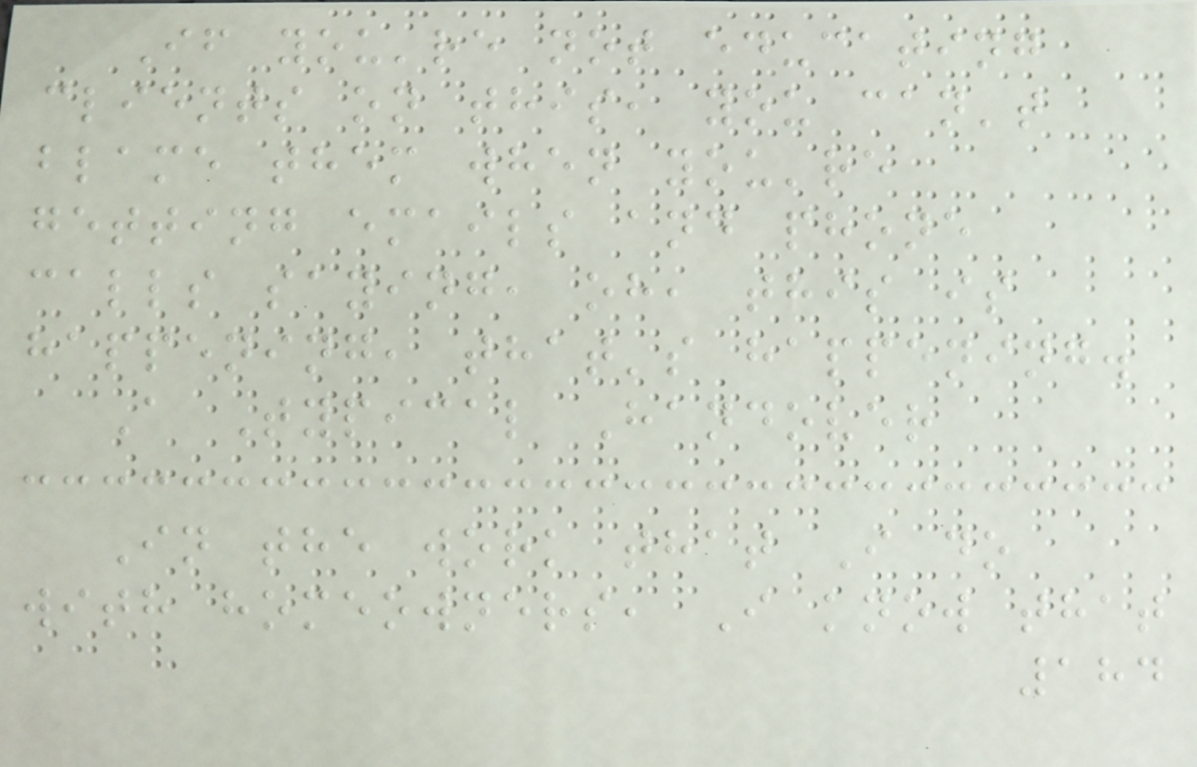If you're not educating
clients on this, you can't
blame them when you're
getting emails and phone
calls saying, oh, this is
happening, that's happening.
A Typical Handover
In the work that I do
with homeowners, I know that
184
